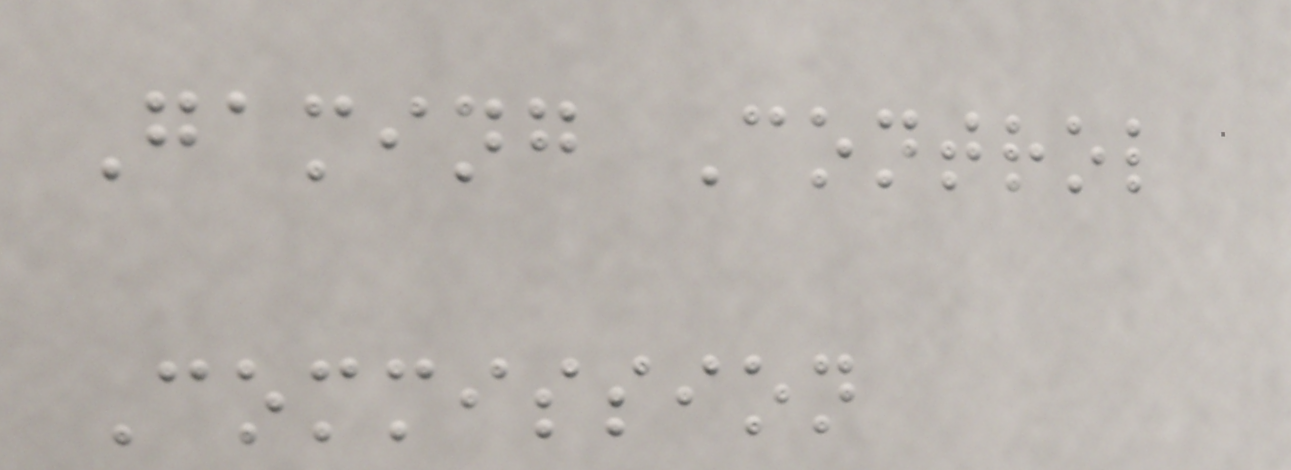Gaming Control
Commission
